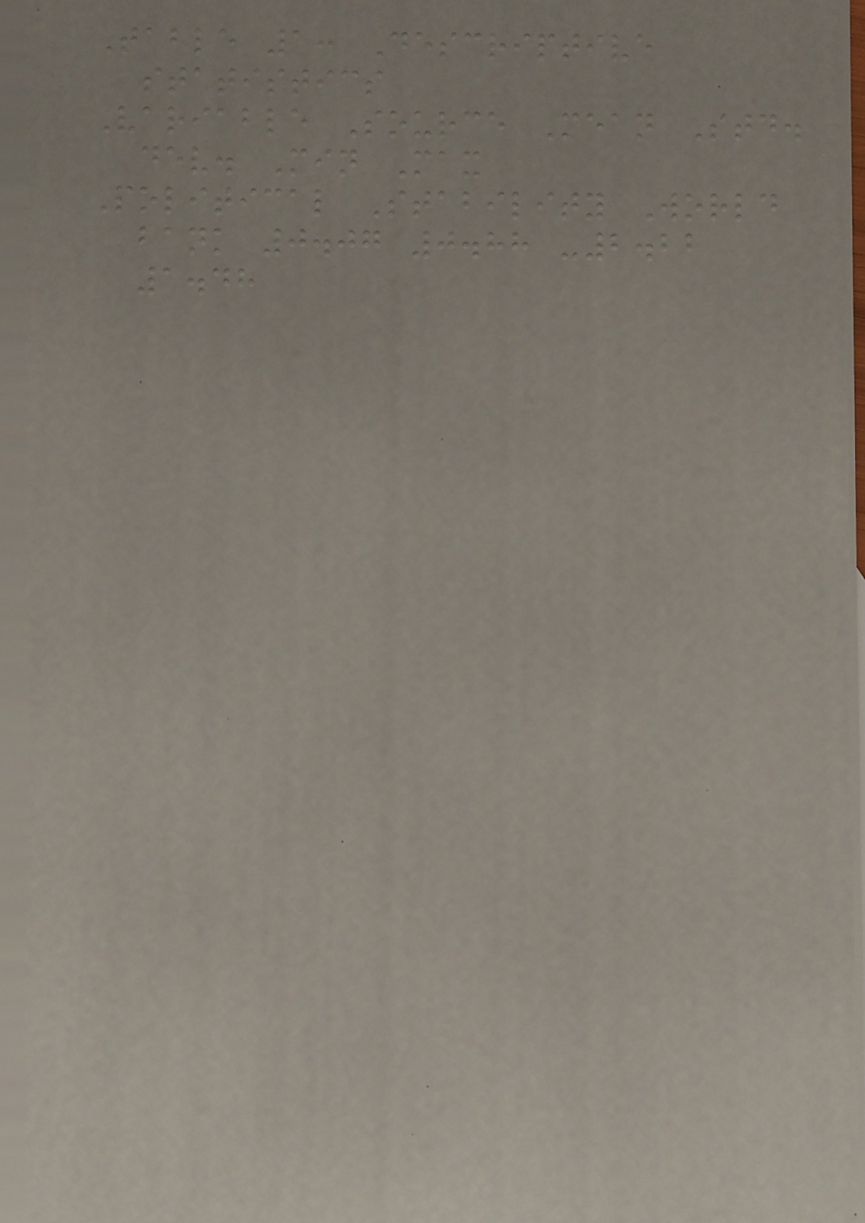Table 1: Descriptive
statistics
Variable Source Mean Std.
dev. Min Max
Political Stability World
bank 0.07 0.88 -2.22
1.48
